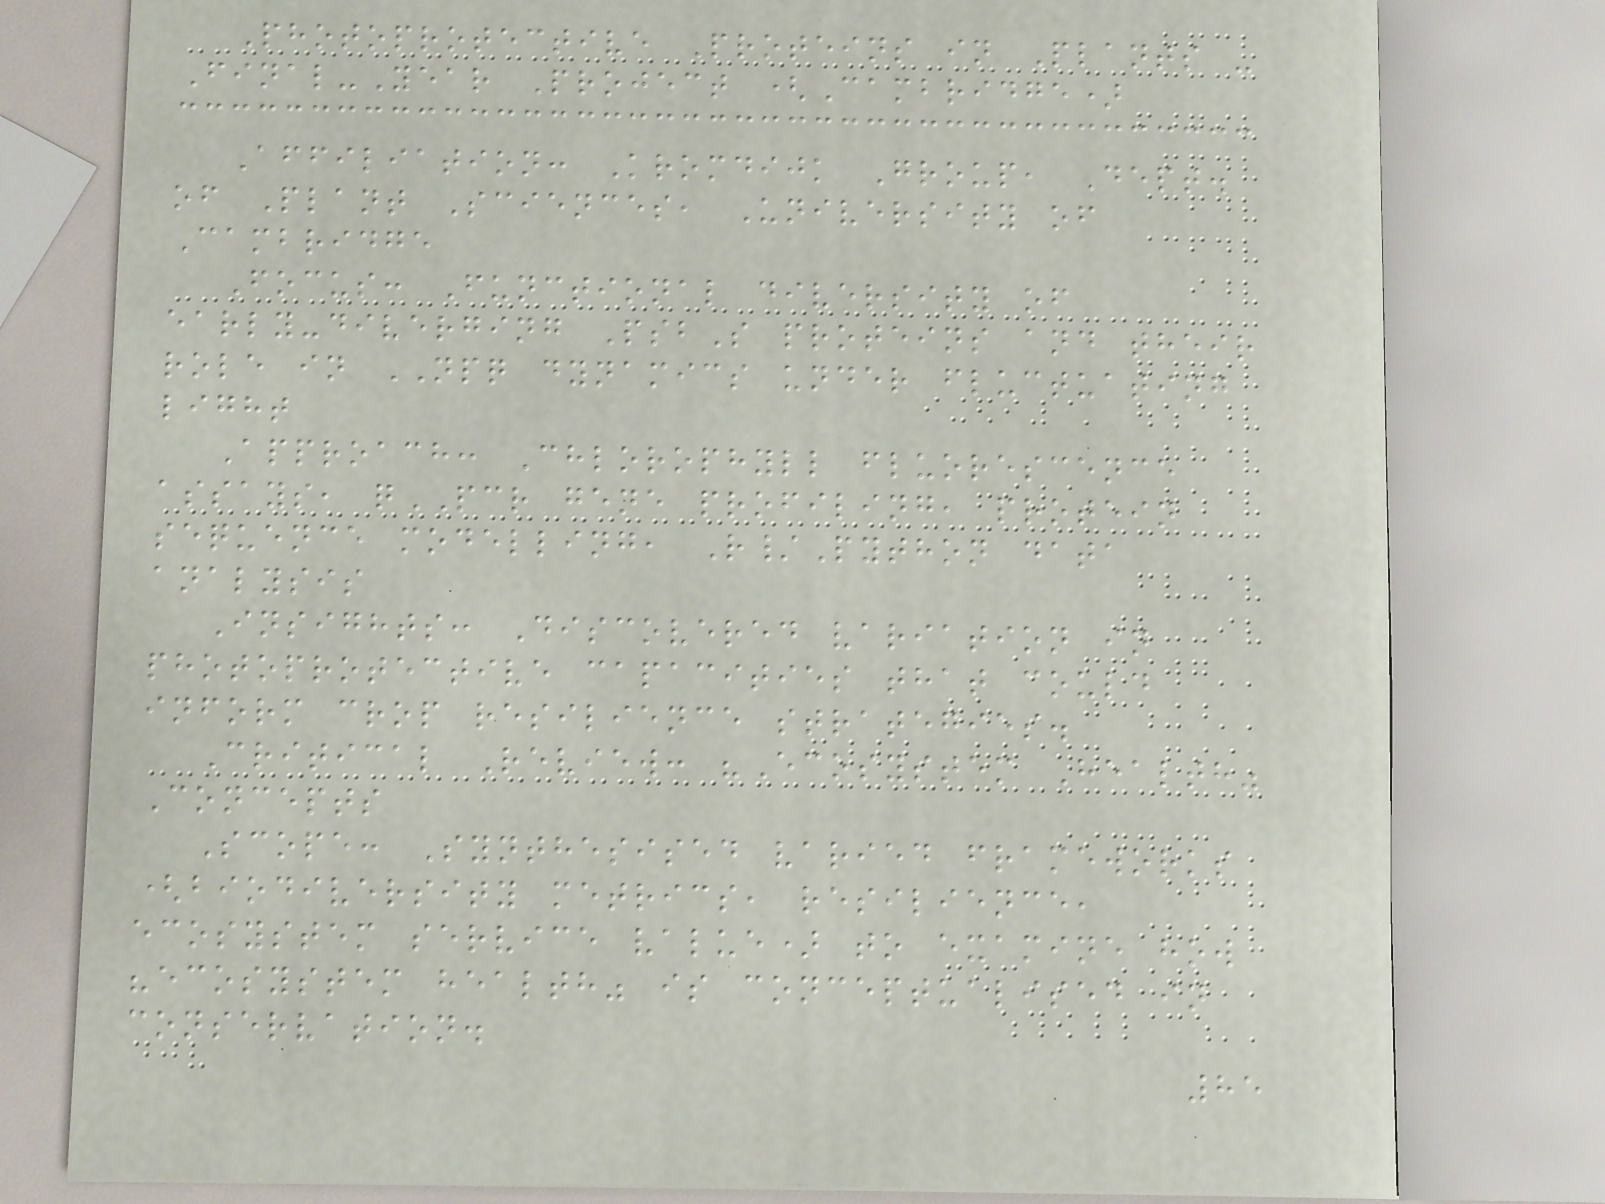Photoprotective Proteins in Plants -
Final-Year Project (Cambridge)
Affiliation: Kromdijk Group, Dept.
of Plant Sciences, University of
Cambridge
Focus: Functional diversity of
early-diverging PsbS proteins and their
role in NPQ dynamics under fluctuating
light
Approach: Chlorophyll fluorescence
assays, qPCR gene profiling, protein
sequence modelling, R/Python data
analysis
Insights: Discovered variation in
photoprotective capacities that could
inform crop resilience strategies.
Critical Review: "Ecosystem Health"
Concepts
Scope: Synthesised varied frameworks
(biodiversity metrics, resilience,
ecosystem service value) to examine how
"ecosystem health" is conceptualised in
conservation.
85
